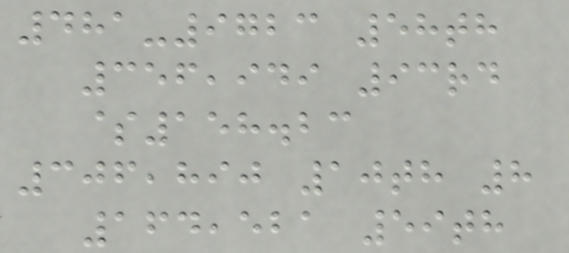481-9723 58th
356,949 93rd
$158.23
306,890 10th 8
164,521 59th
